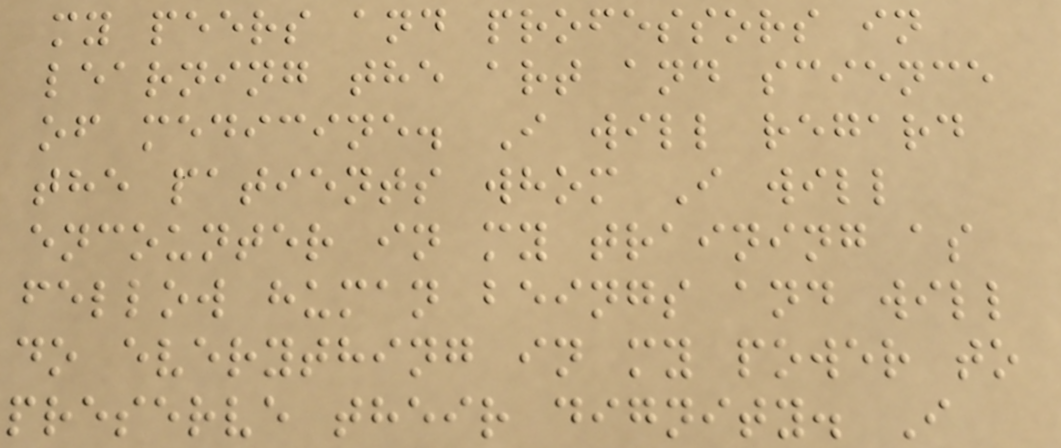my peers and professors in
learning the art and science
of medicine. I will regard
the patients whom I will
encounter in my training as
fellow human beings and will
do everything in my power to
preserve their dignity. I
